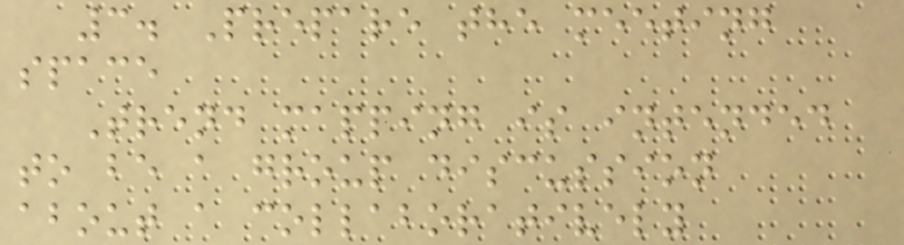3. Prepare the meeting
space
Trend mapping is intended
to be a group discussion
about a collaboratively
